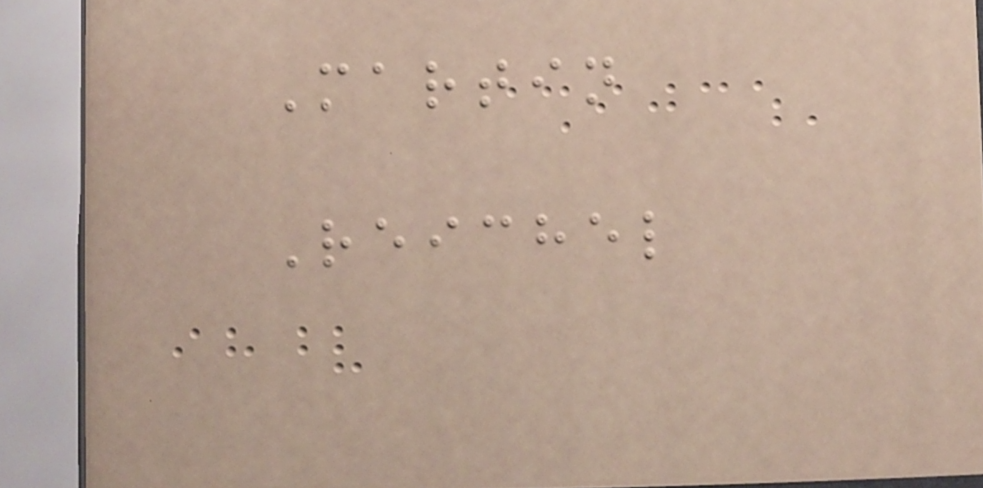Martin
Reichel
